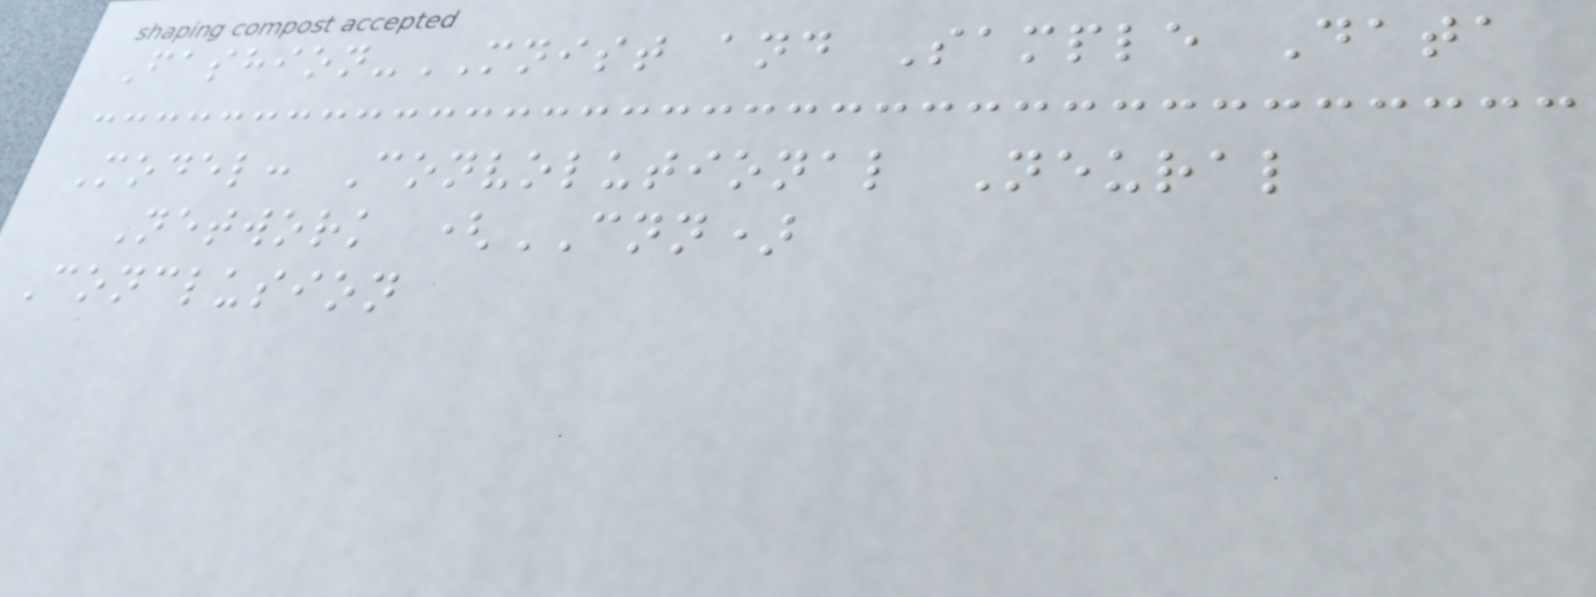Fashion-MNIST and Sample Data
Model: Convolutional Neural
Network (CNN)
Conclusion
